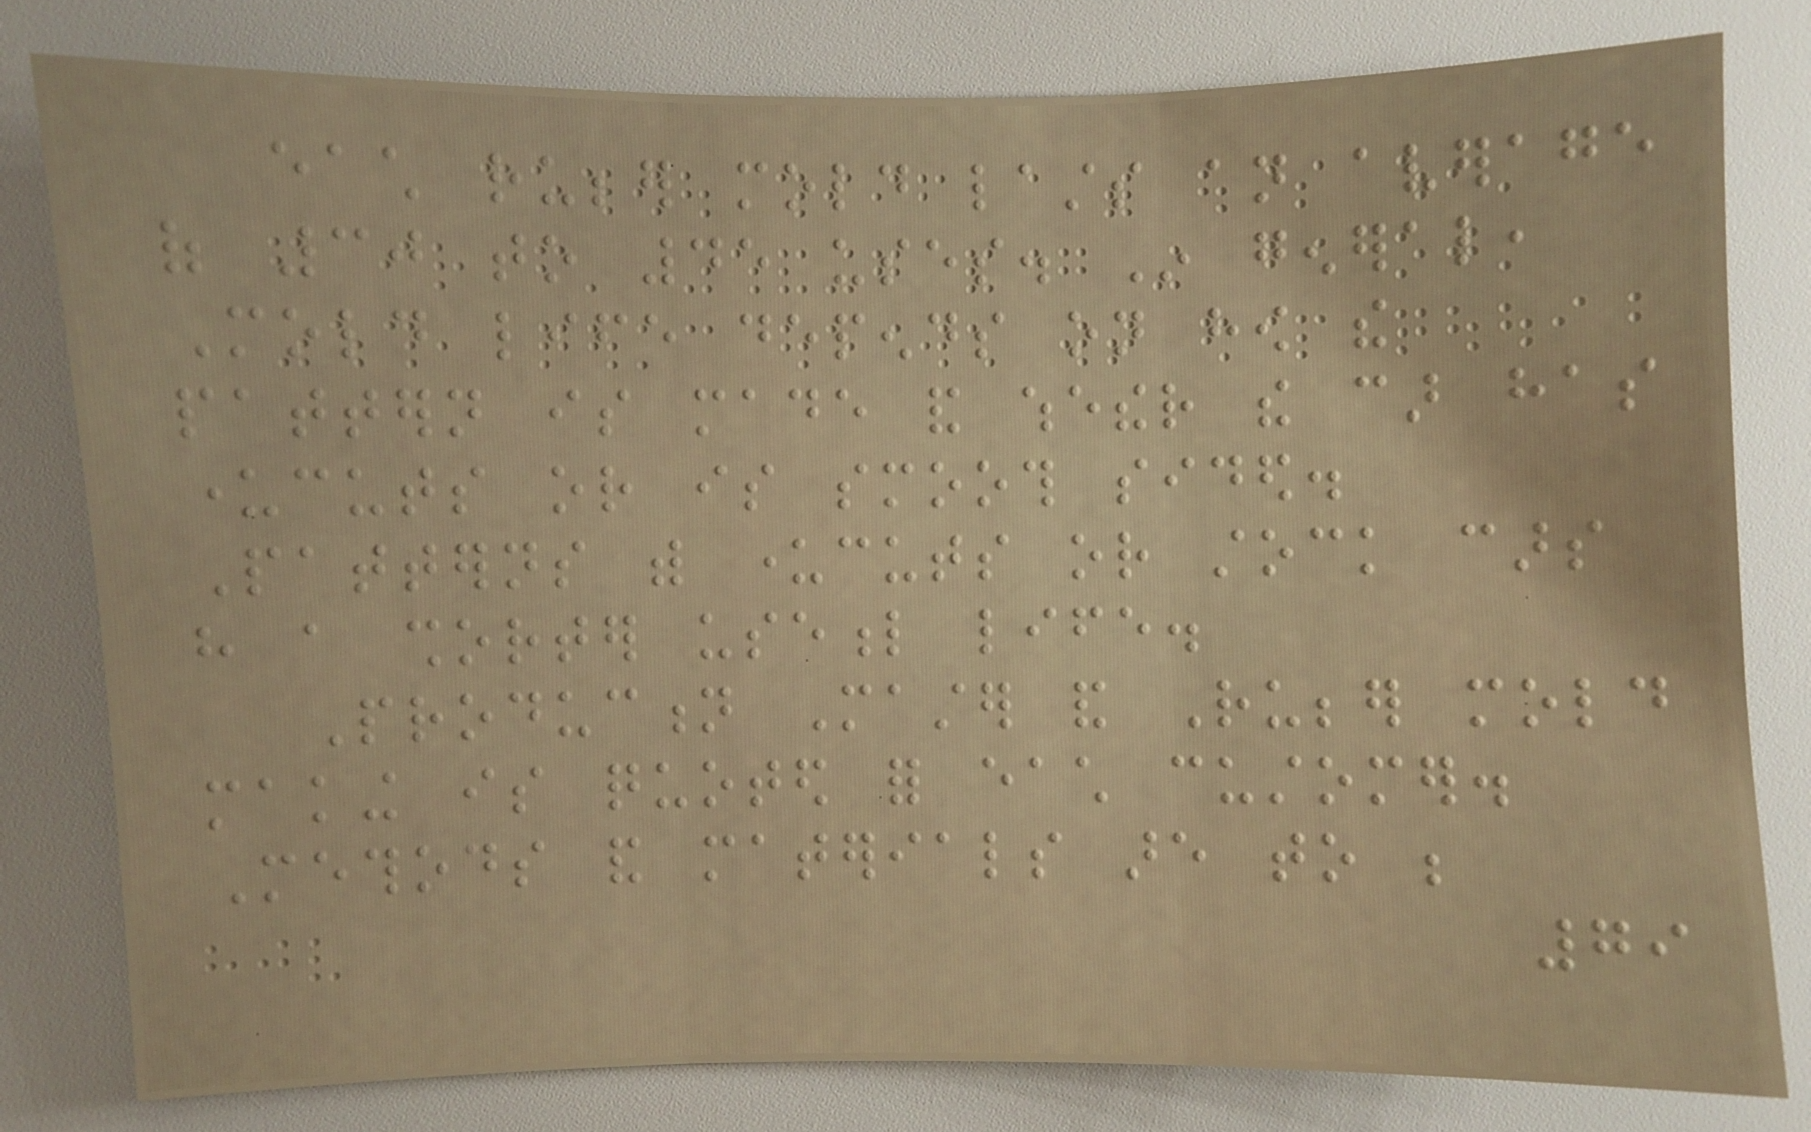each rubber mold lasts an average
of 30 to 45 uses. In general,
Mold life depends on how the
pattern is made and whether the car has
undercuts or is smooth sided.
Patterns with undercuts or stock cars
have a shorter useful life.
Production Master and Rubber mold
making is quoted for each customer.
Methods and materials are to be
79
